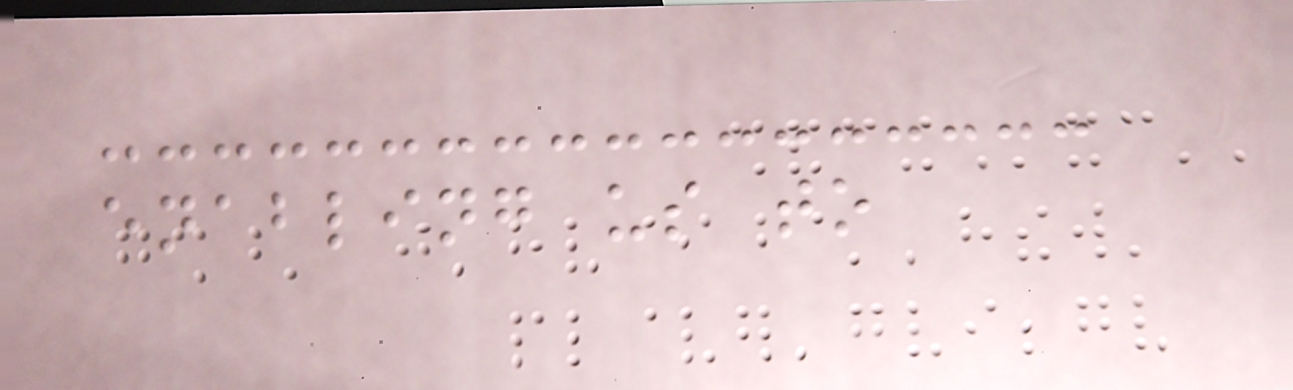enabling us to
